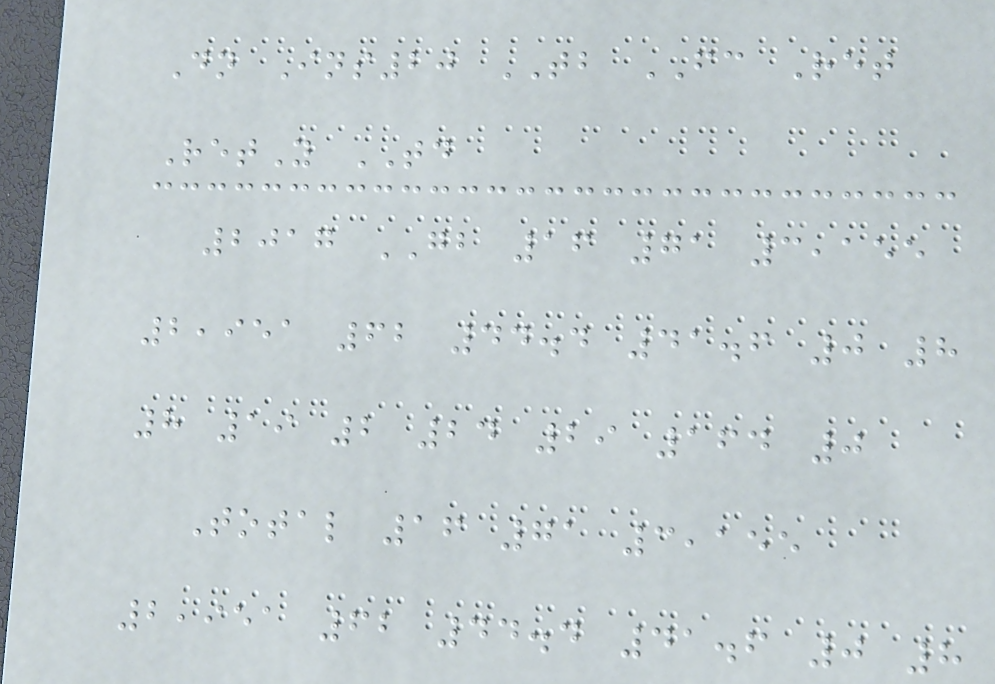Dn Ins20 TB FC Ret
RetY TD
2017 GB 16 71 3,155
2,951 62 44.4 41.6 0 8
8 19 2 24 29 164 0
Total 16 71 3,155
2,951 62 44.4 41.6 0 8
